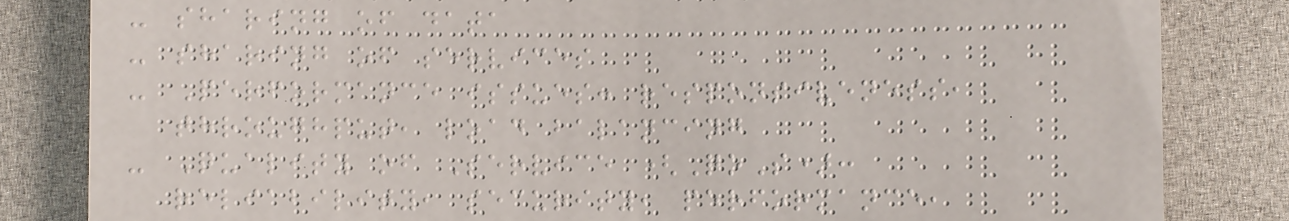- sharing of data
- sharing of services
- Performance issues: responsiveness,
throughput, load balancing
- Quality of Service (QoS):
reliability, security, performance,
